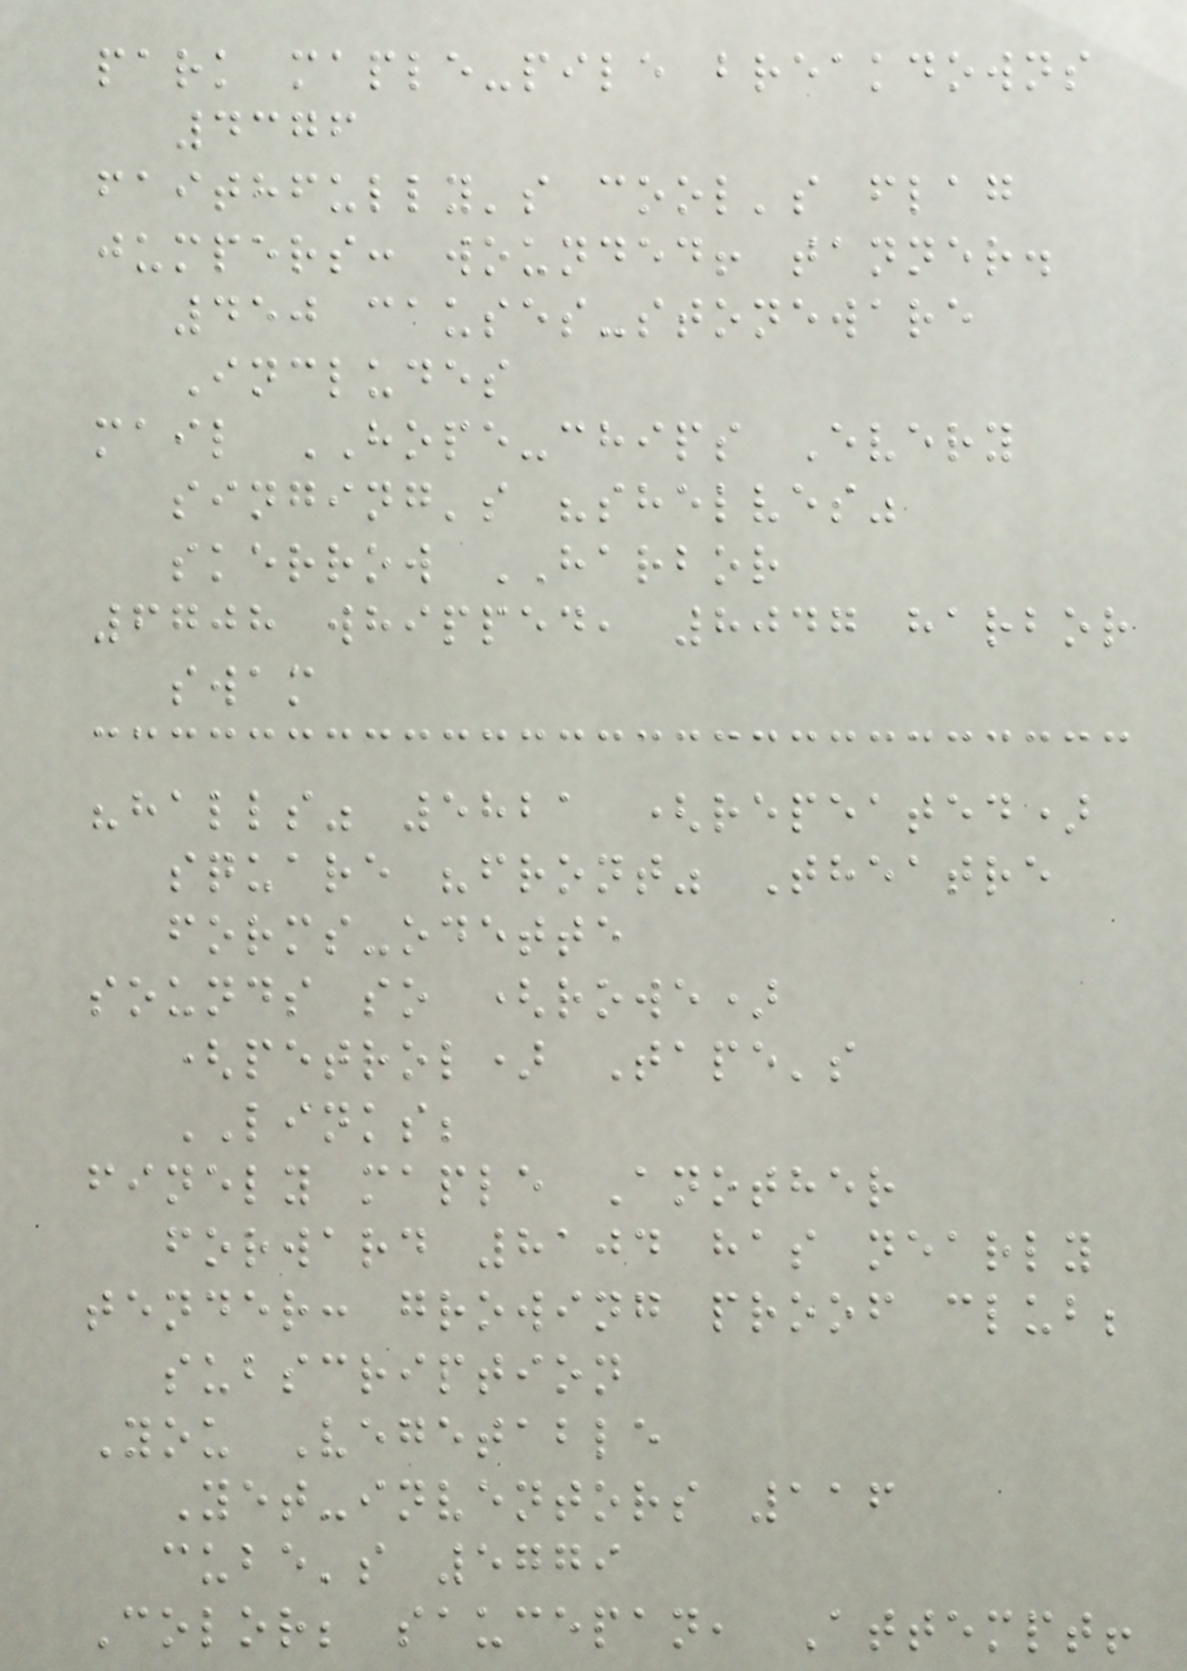park maple-pile breakdowns
4376
faithfully's cool's flag
jumpers: wounded! tanner.
450 causes-stoneware
Includes
mail HOPE-chips Every
singing's "shelves"
skerrow HARBOR
6708 whipped, 8047 harbor
swam
"halls" 5821 (repeated)
square "front" Theatre
forms-odette
sounds so (rowe)
(petrol) Tape's
LINKS;
finely maple Another
forward 8104 has nearly
tender: growing proof club;
subscription
You Vegetable
Yet-inventors 116
cube's 5779
Color; saucepan, Attempt!
